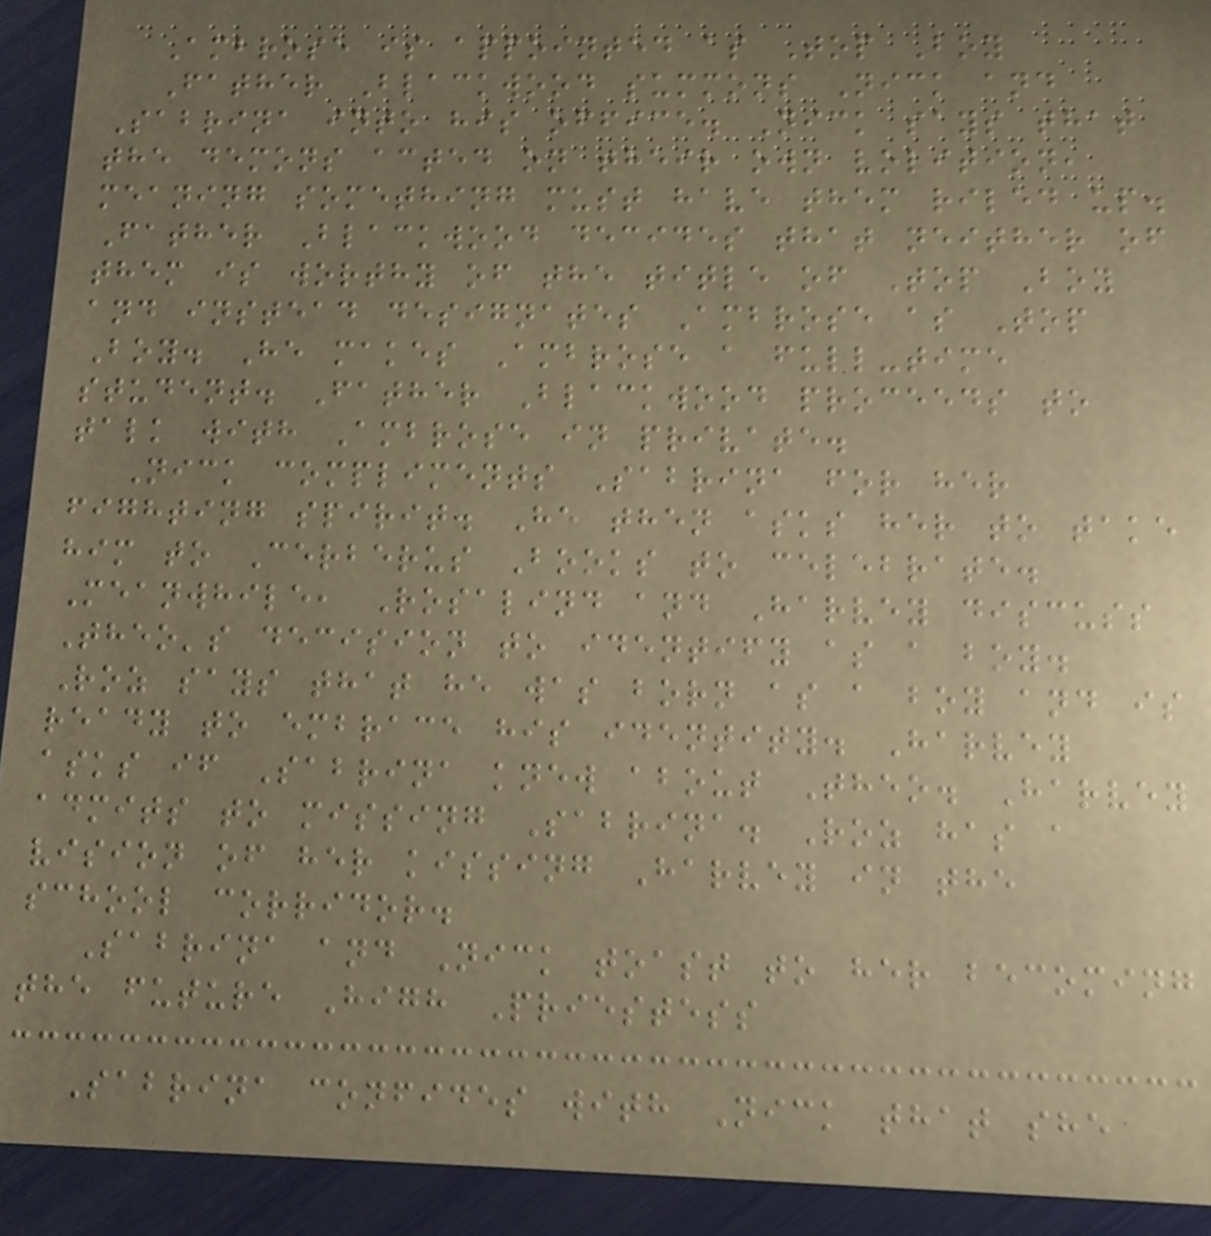Ambrose is appointed as Top Boy
Father Blackwood summons Nick and
Sabrina into his office. Nick says that
the demons acted on their own volition,
meaning something must have them riled up.
Father Blackwood decides that neither of
them is worthy of the title of Top Boy
and instead designates Ambrose as Top
Boy. He makes Ambrose a full-time
student. Father Blackwood proceeds to
talk with Ambrose in private.
Nick compliments Sabrina for her
fighting spirit. He then asks her to take
him to Cerberus Books to celebrate.
Meanwhile, Rosalind and Harvey discuss
Theo's decision to identify as a boy.
Roz says that he was born as a boy and is
ready to embrace his identity. Harvey
asks if Sabrina knew about Theo. Harvey
admits to missing Sabrina. Roz has a
vision of her kissing Harvey in the
school corridor.
Sabrina and Nick toast to her becoming
the future High Priestess
Sabrina confides with Nick that she
